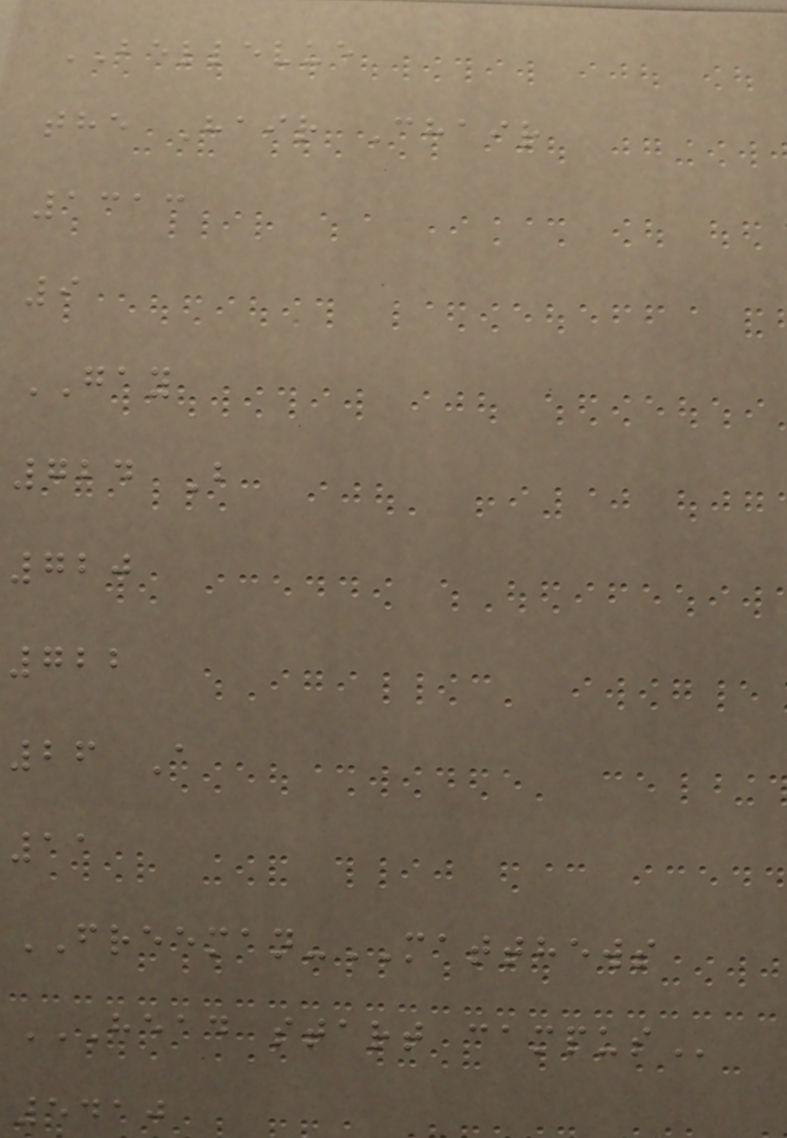BELLEVUE
the Hair Chair
1313
9
GAY
724 B
720
722
26 A
11
FREEMAN-MATTHEWS
HEAD START CAMPUS
5410
